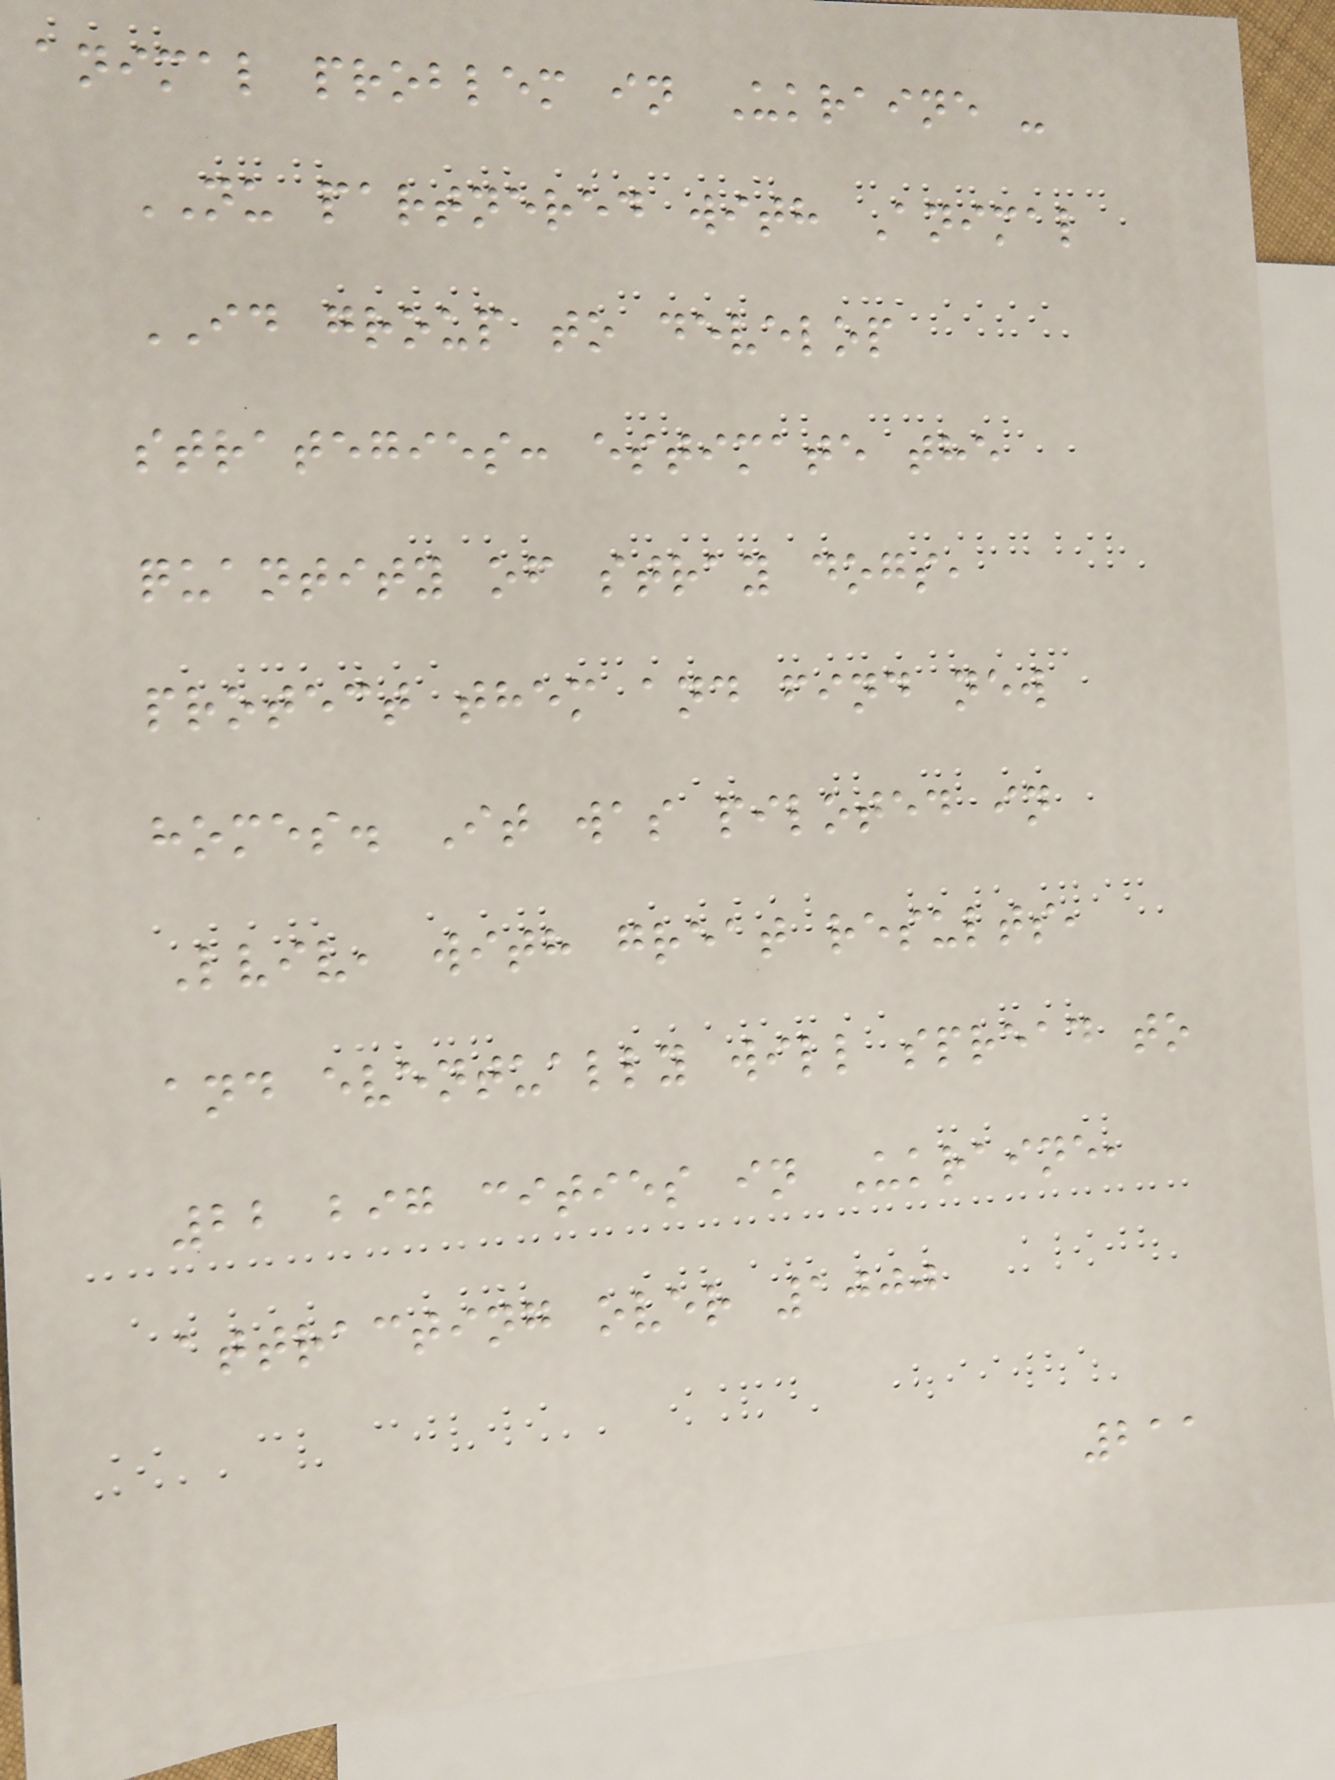animal problem in Ukraine -
NU partnered with Animal
ID group to develop
strategies: estimate the
quantity of stray dogs,
protect them and find new
homes. It was piloted in
Lviv, with great results,
and eventually will spread to
22 big cities in Ukraine,
attracting over 1000
211
